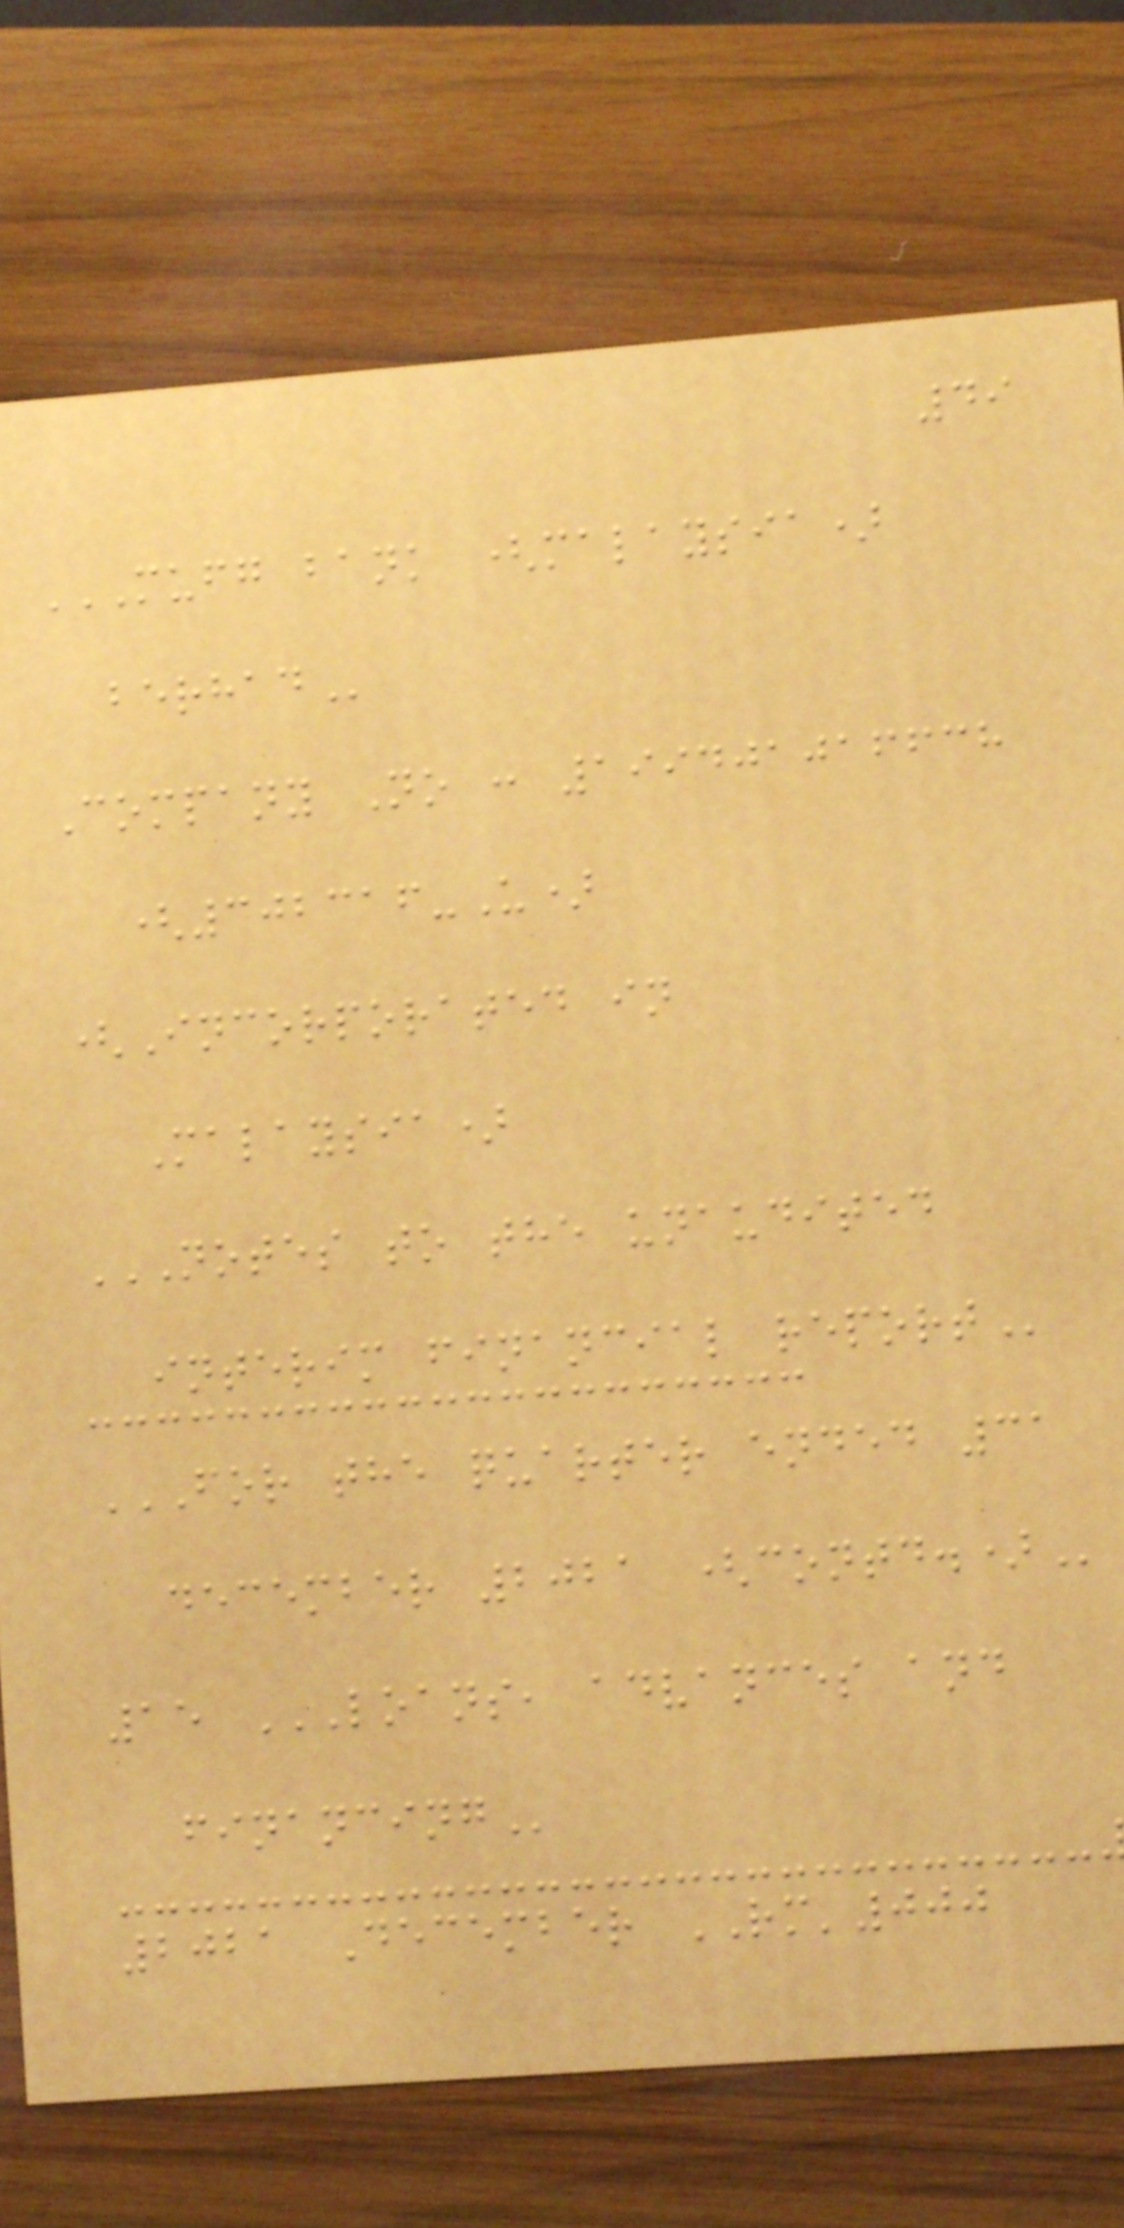49
MUFG BANK (MALAYSIA)
BERHAD
Company No : 199401016638
(302316-U)
(Incorporated in
Malaysia)
NOTES TO THE UNAUDITED
INTERIM FINANCIAL REPORT
FOR THE QUARTER ENDED 31
DECEMBER 2021 (CONTD.)
15 LOANS, ADVANCES AND
FINANCING
2021 December RM'000
